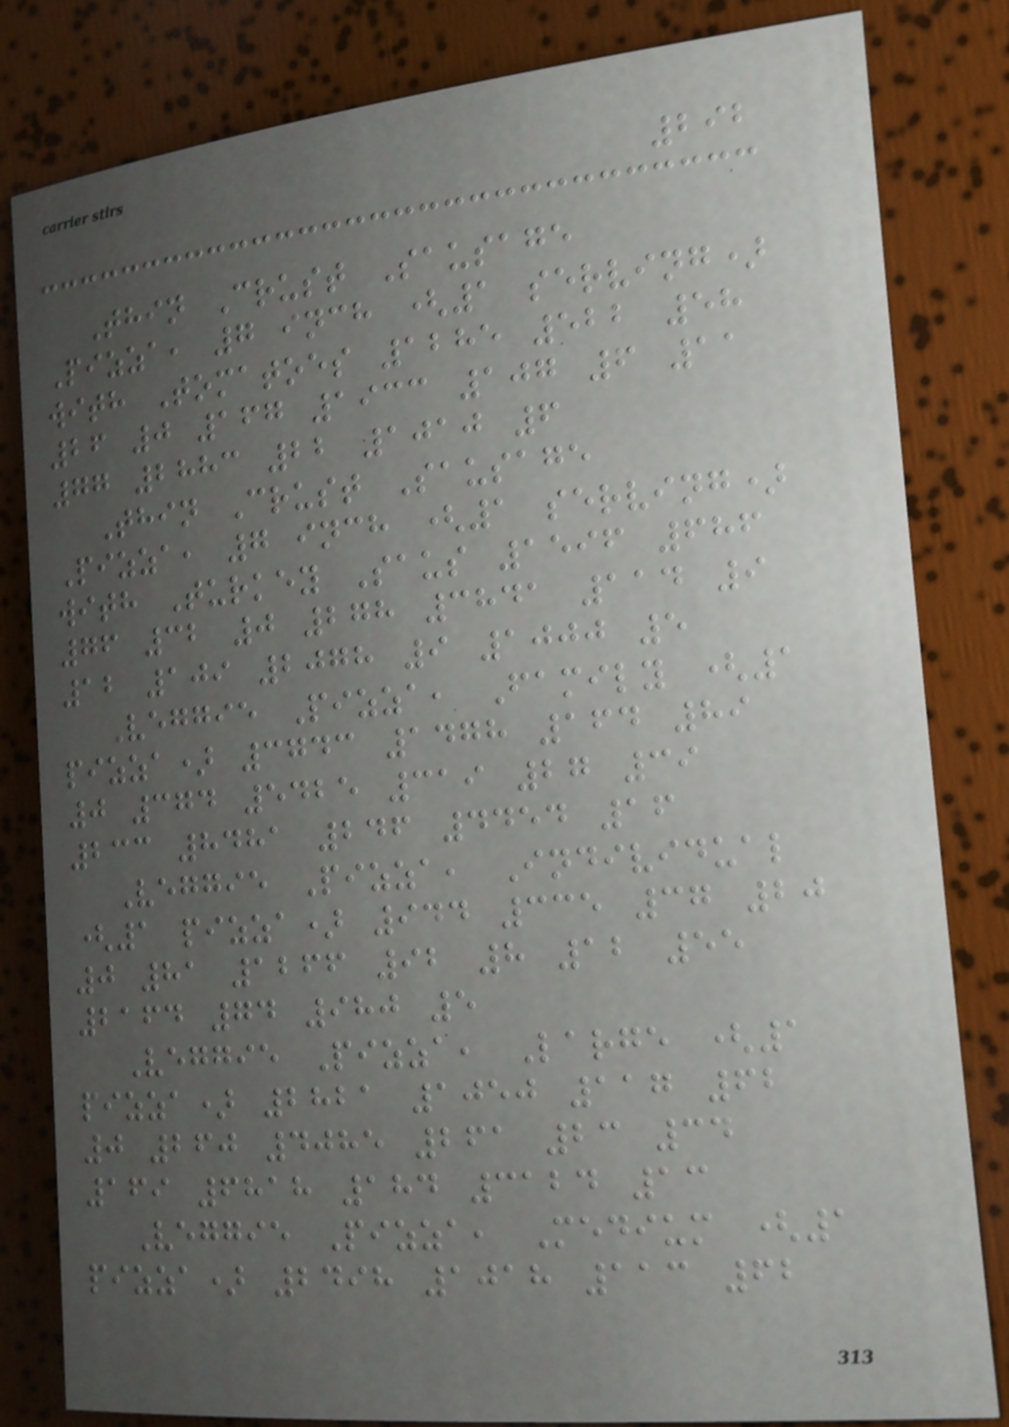292
Thin Crust Sausage
Pizza, 7 inch (1 serving)
with Tomatoes 1285 522 58
26 0 167 1933 107 6 11
77 2883 22 1010 6
Thin Crust Sausage
Pizza, 7 inch (1 serving)
with Turkey Saus 1596 686
76 32 0 278 3841 114 9
12 109 2078 9 1000 5
Veggie Pizza, Family (1
pizza) 3743 1478 164 89
0 374 5425 319 27 39
233 8481 246 4454 16
Veggie Pizza, Individual
(1 pizza) 944 335 37 20
0 81 1266 92 8 12 55
2164 74 980 5
Veggie Pizza, Large (1
pizza) 2821 1050 117 62
0 260 4085 261 23 34
169 6818 184 3124 13
Veggie Pizza, Medium (1
pizza) 2498 1018 113 62
